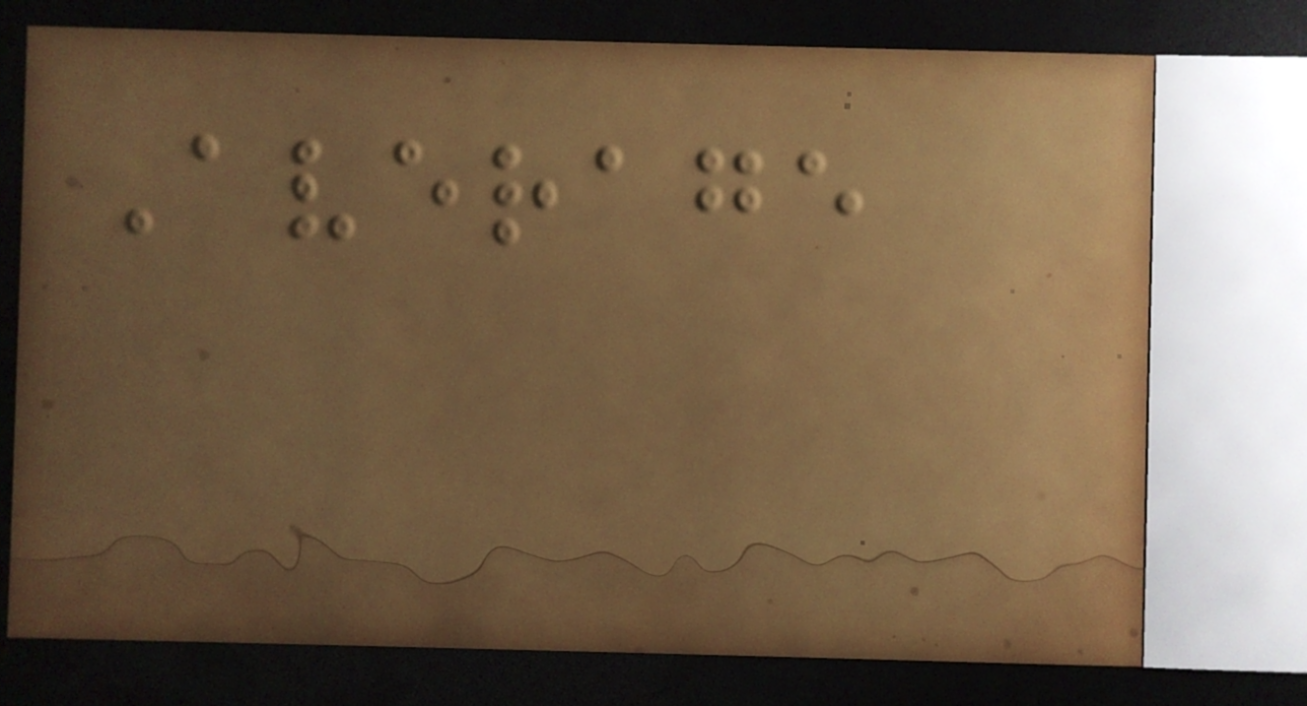Average
